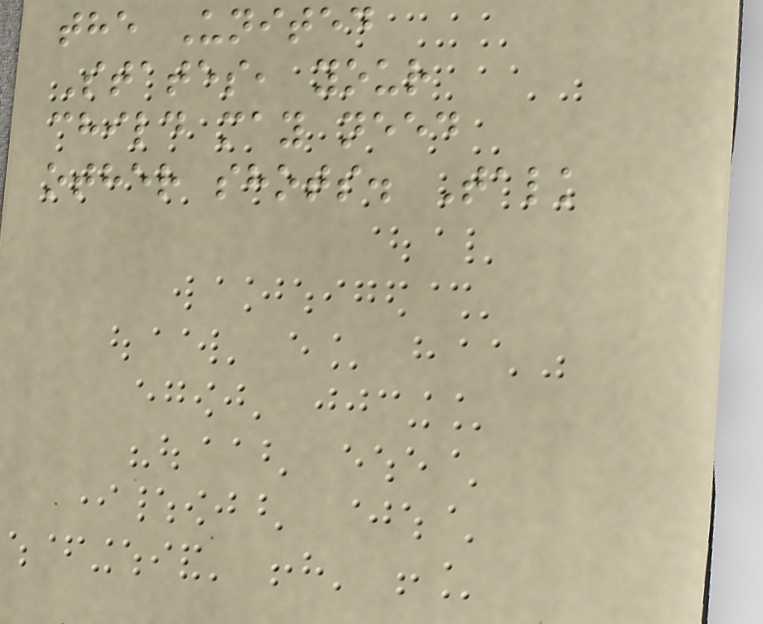the United
States, your
child may need
other shots. Talk
